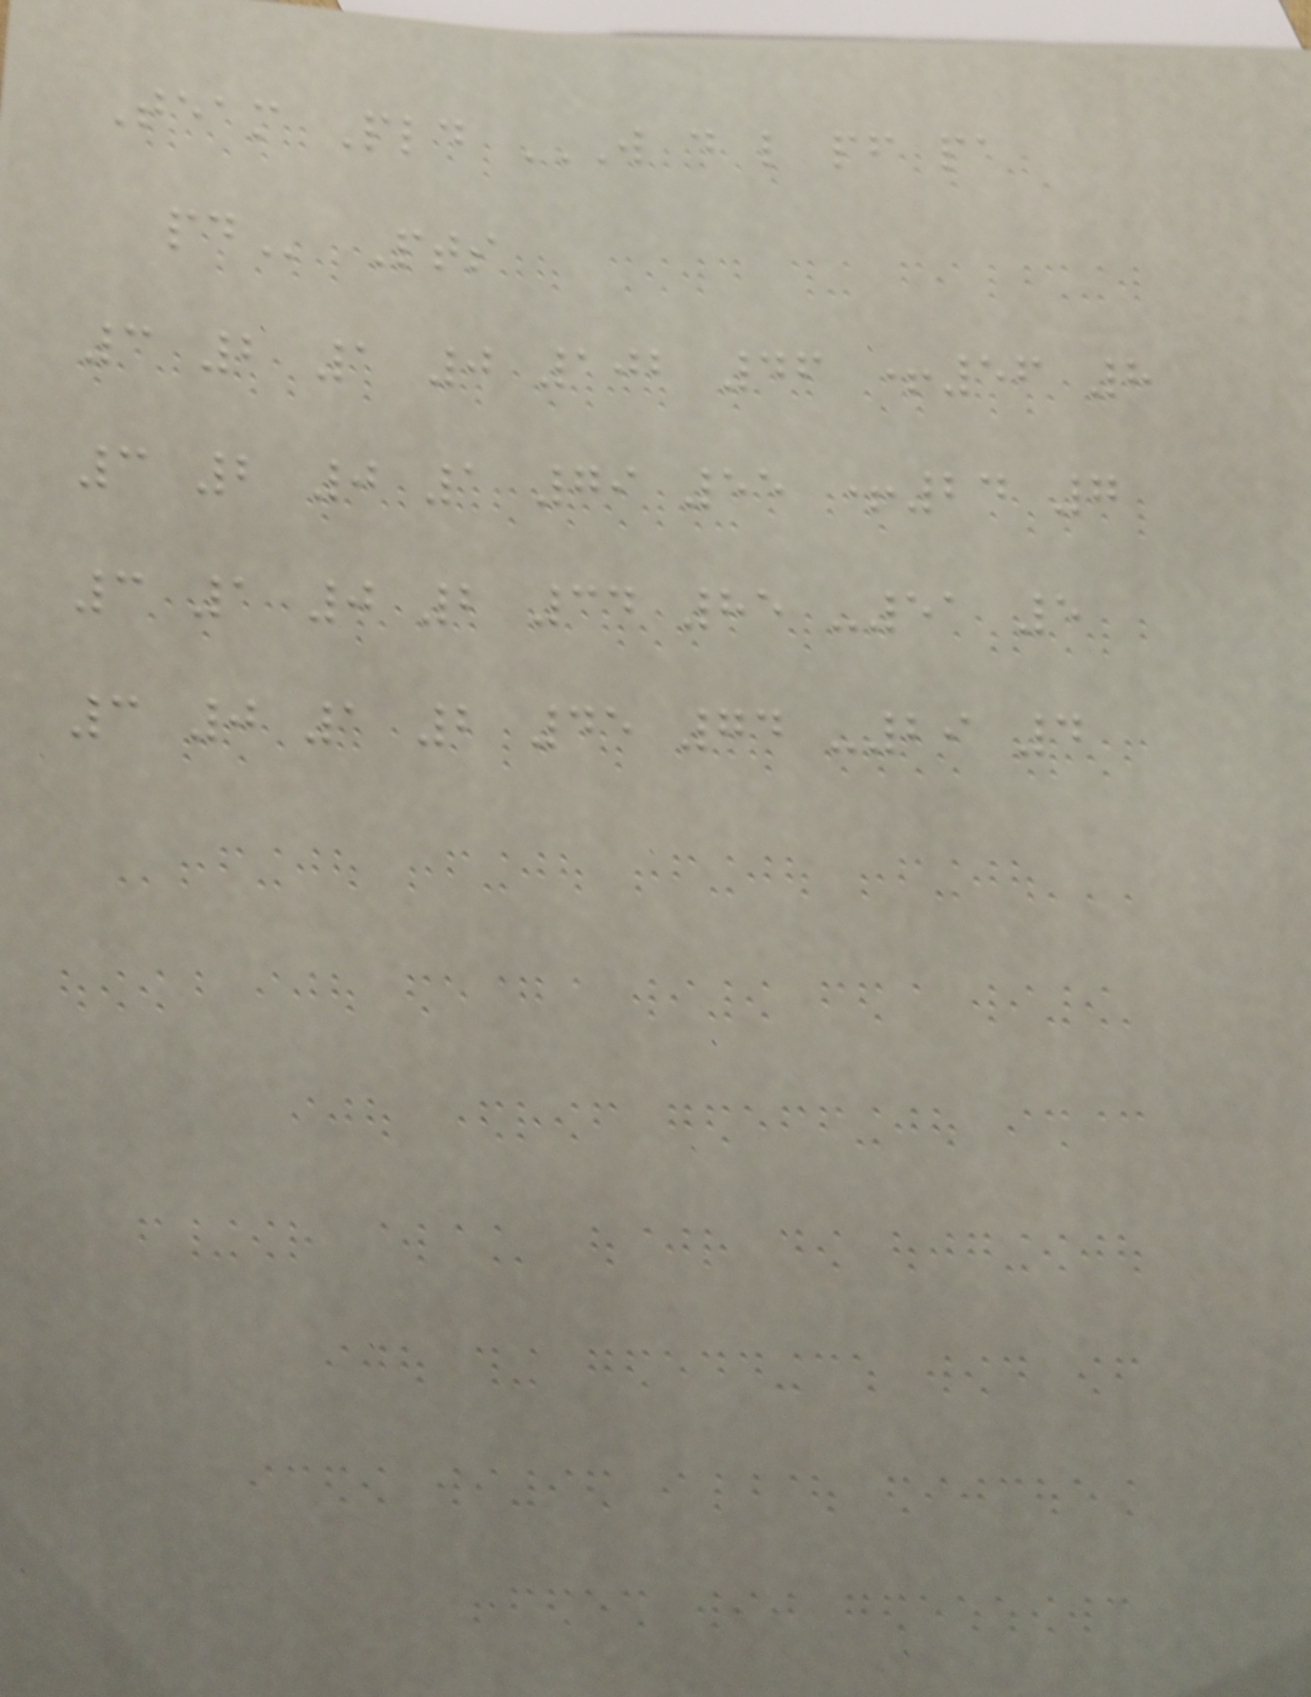Team Pld W D L PF PA
PD Pts
3 2 1 0 102 46 +56 8
3 2 0 1 79 55 +24 7
3 1 0 2 34 85 -51 5
3 0 1 2 45 74 -29 4
